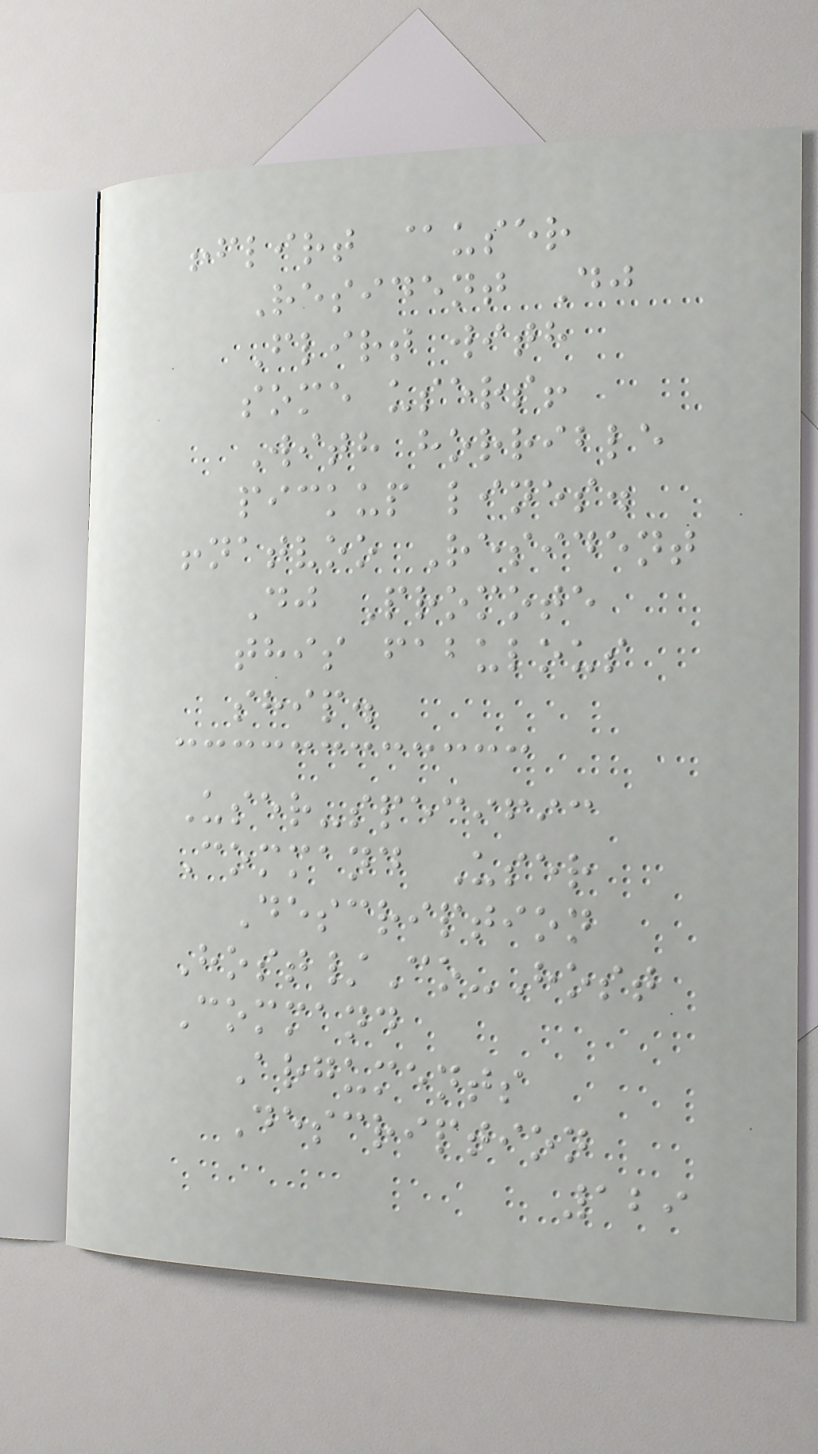!flirt @user
Resident Dj
Flirt with
some users!
With horrible
pickup lines.
!natvoo Resident
Dj Promote
this fabulous
ship.
User-specific
Command User
Description
Host/Co-Host
Command
Arguments
Description
129
